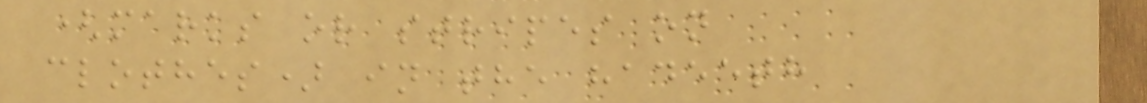(marks or stripes on
clothes) in the hadeeth
